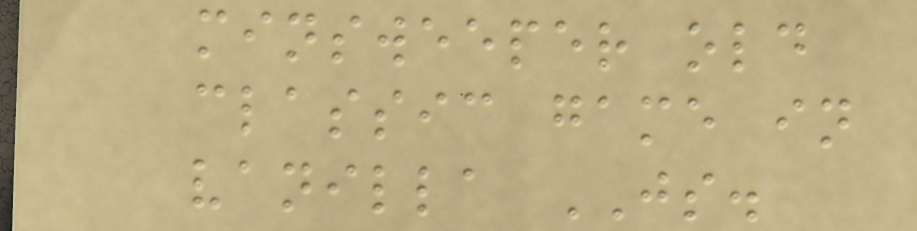minsweeper old
classic game in
vanilla JS.
